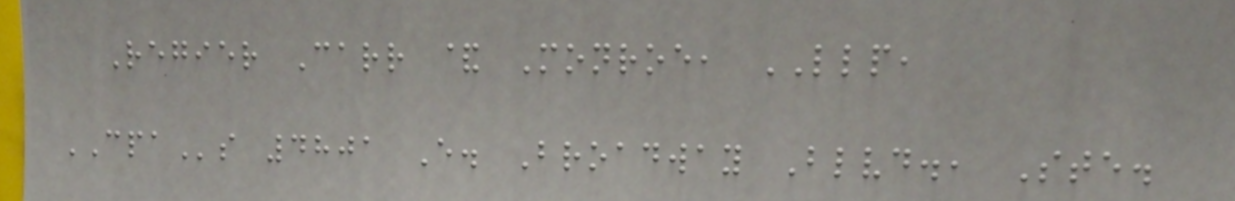Regier Carr & Monroe, LLP,
CPAs 4801 E. Broadway Blvd., Ste.
